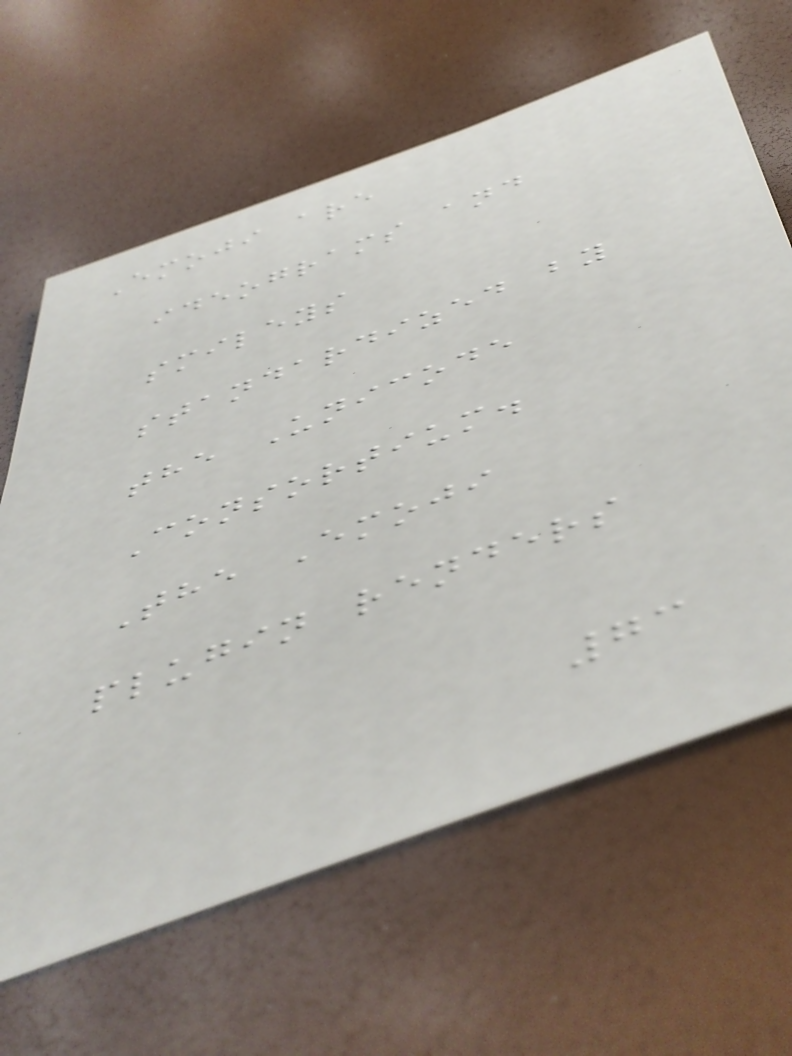Emoji are
ideograms and
smileys
standardized by
the Unicode
Consortium.
The Emoji
plugin renders
73
